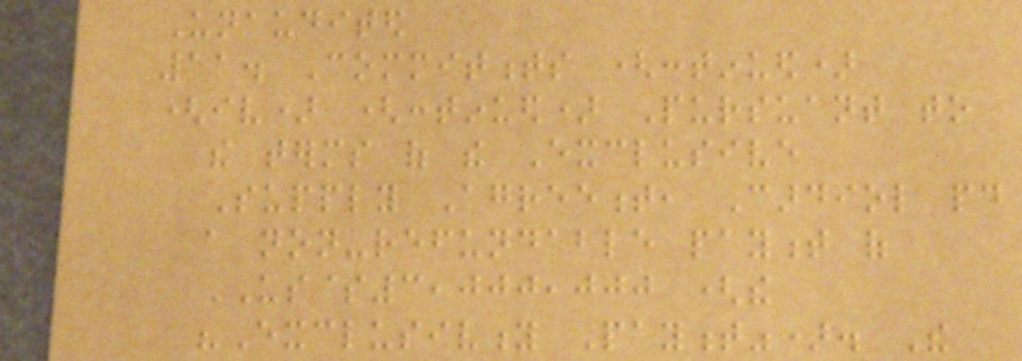Unaudited
11. Commitments (continued)
(iv) (continued) Pursuant to
the terms of the Exclusive
Supply Agreement, Cardiol paid
a non-refundable payment of
US$3,000,000 (the
"Exclusivity Payment"). The
